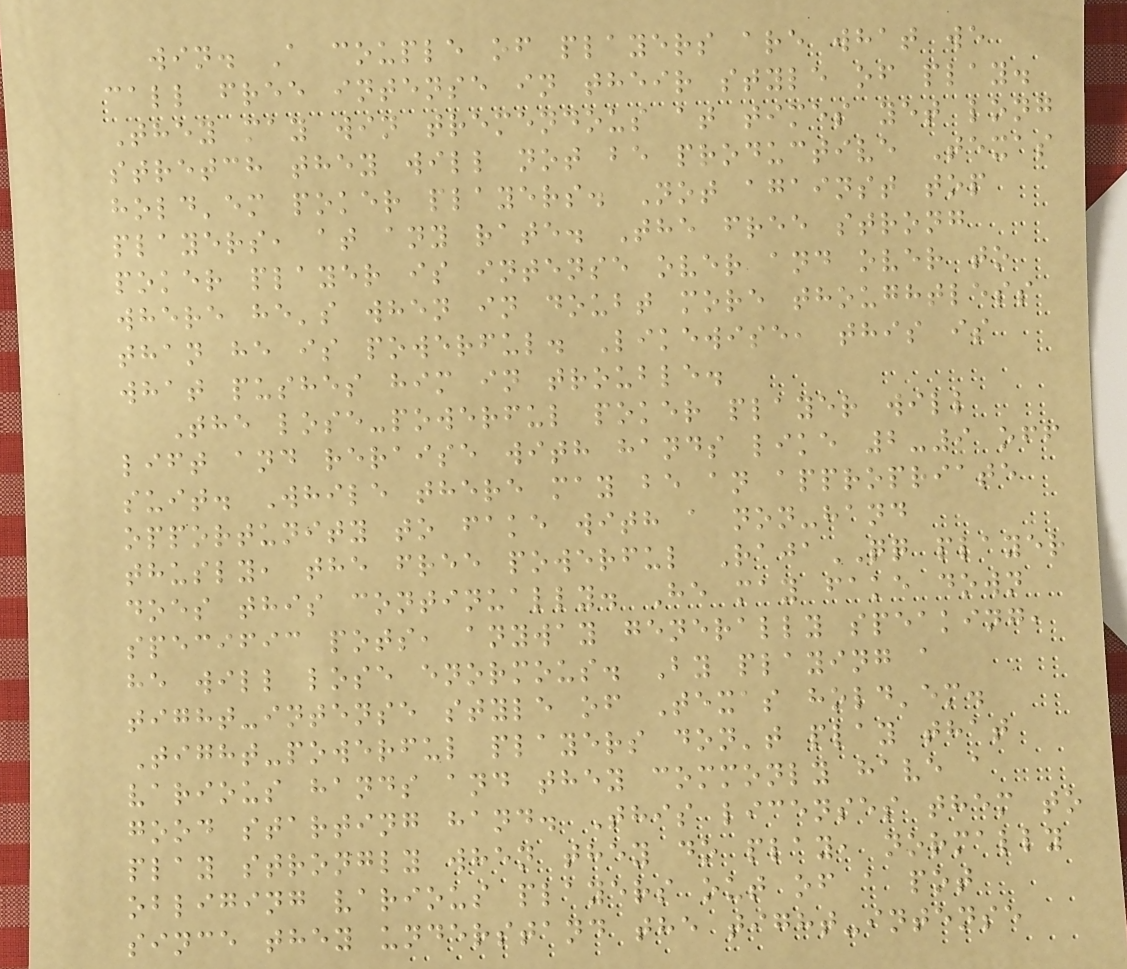win. A couple of players are what we
call free intense in their style of play.
They may win tremendous at times yet long
stretch they will not be productive Texas
hold'em poker players. Not against top
players, at any rate. The free strong
poker player is intense over and over to
where he's when in doubt more thoughtless
than he is powerful. Likewise, this is
what pushes him in trouble.
The lose-powerful poker player will
lift and reraise with hands like 2-9 off
suit. While there may be an appropriate
opportunity to fake with a non-hand
thusly, the free powerful RajaQQ player
does this continually. He may fake down
specific pots, anyway generally speaking,
he will lose enormous. By playing a
tight-intense style of Texas hold'em.
Tight-powerful players don't play that
various hands and they commonly have a
good starting hand. This licenses them to
play strongly when they do play, normally
obliging various players out of a pot
since they understand the tight-intense
